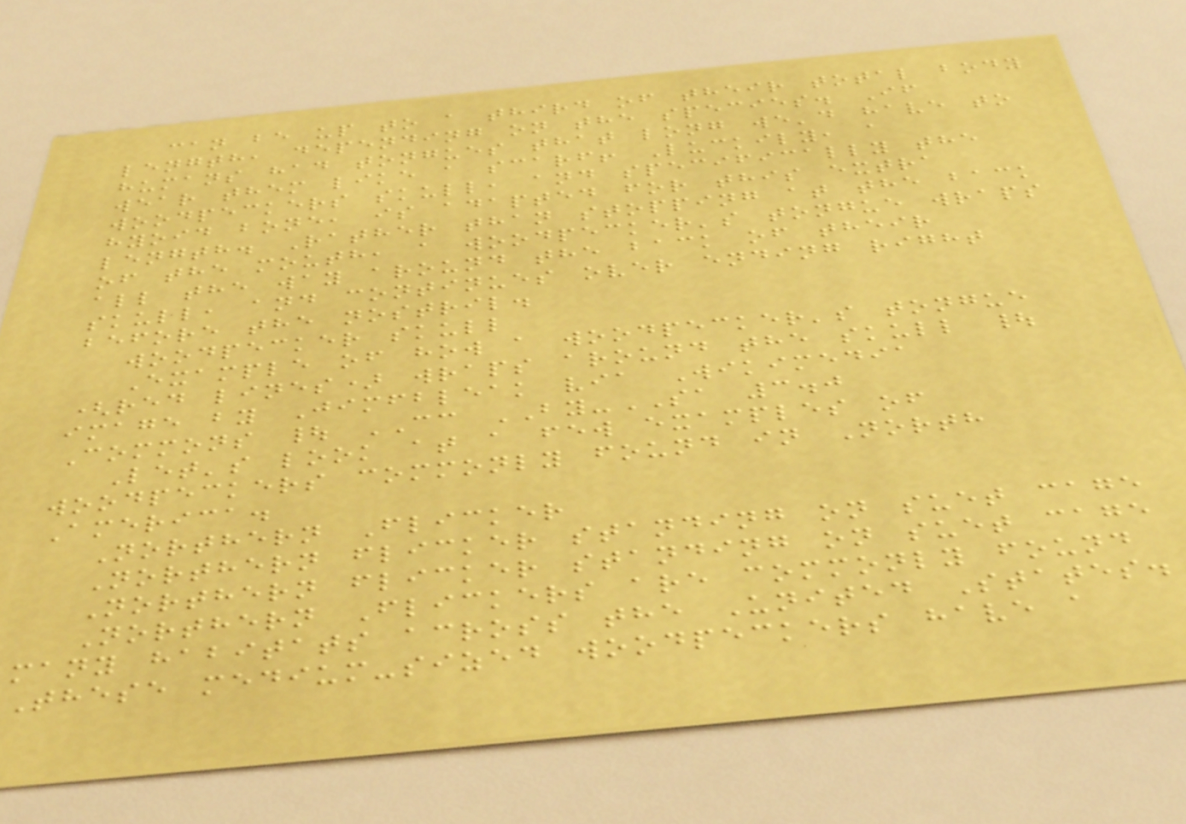can be up to a third of their total body
length, depending on the species. If
humans had tongues that long we'd have to
wear them like a scarf! Luckily, a
woodpeckers skull, and specifically the
hyoid bone, is adapted for this extra
length. Rather than stopping at the back
of the mouth, a woodpecker's tongue wraps
all the way around the back of their
skull, and continues over ending right
before the nostril.
woodpecker skull
Example of how a woodpecker's tongue
(red lines) wraps around the skull |
image by Jimfbleak via Wikimedia
Commons | CC BY-SA 3.0
Let's look at a few examples of
woodpeckers commonly found in North
America.
Northern Flicker
Northern flicker standing on suet cage
Northern flicker standing on suet cage
Northern Flickers are commonly found
many habitats across the United States.
These medium-sized woodpeckers have a
